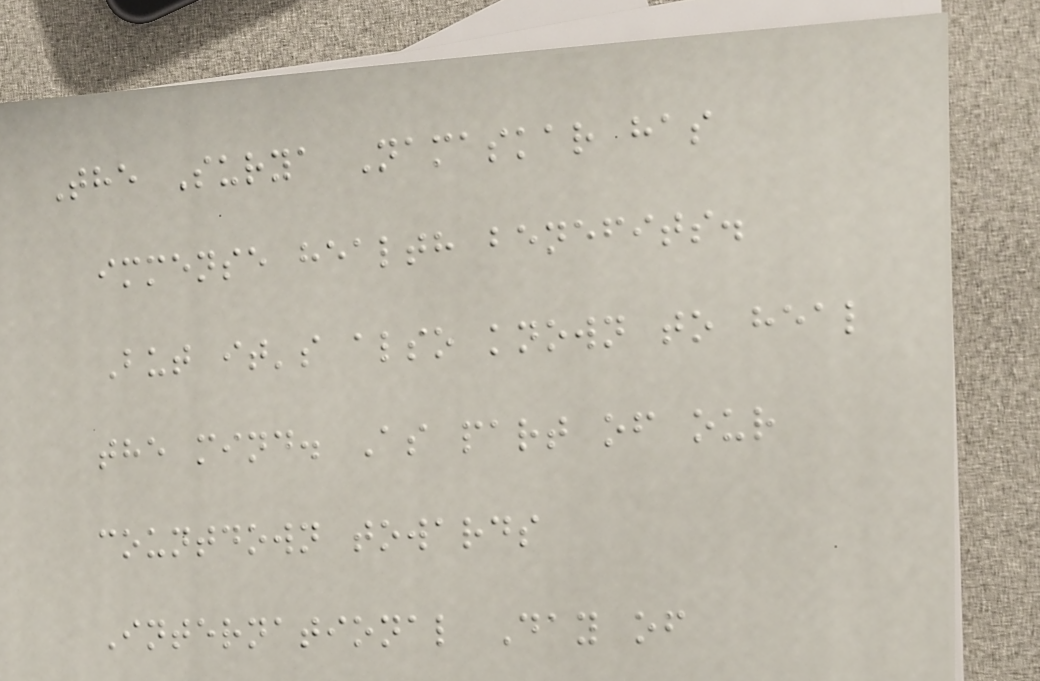The Surya Namaskar has
immense health benefits.
But it's also known to heal
the mind. As part of our
countdown towards
International Day of
